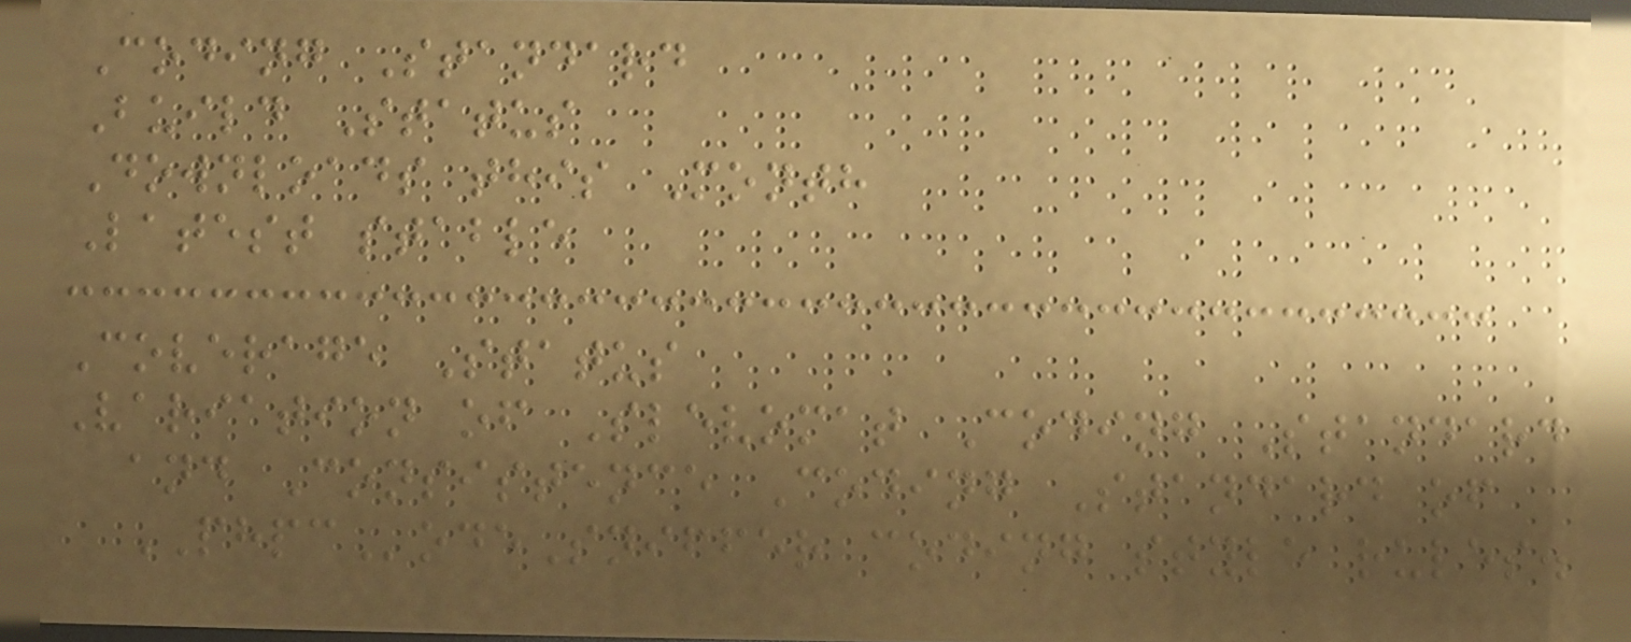Coding Standard
Build Status
Downloads this Month
Latest stable
Coverage Status
Variation of Slevomat Coding Standard
and Consistence Coding Standard of
PHPCodeSniffer coding style rules.
